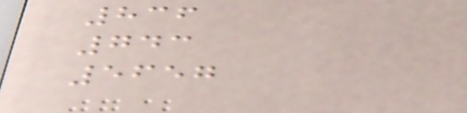836
743
5657
